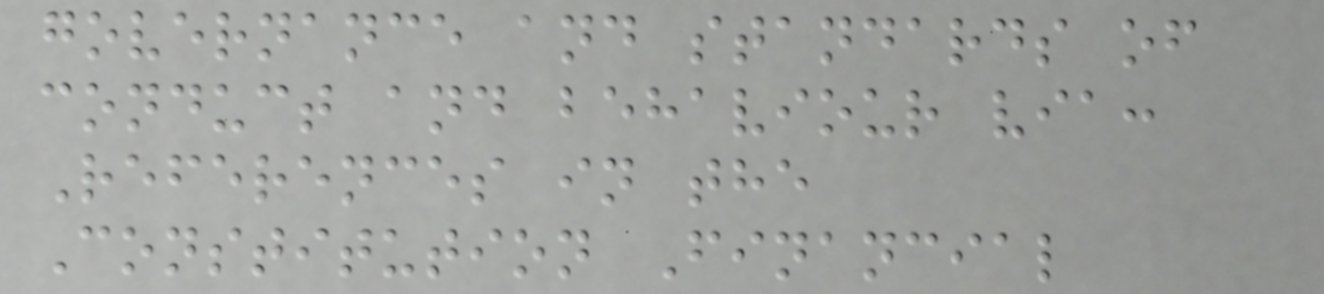governance and standards of
conduct and behaviour via:
References in the
Constitution Financial
